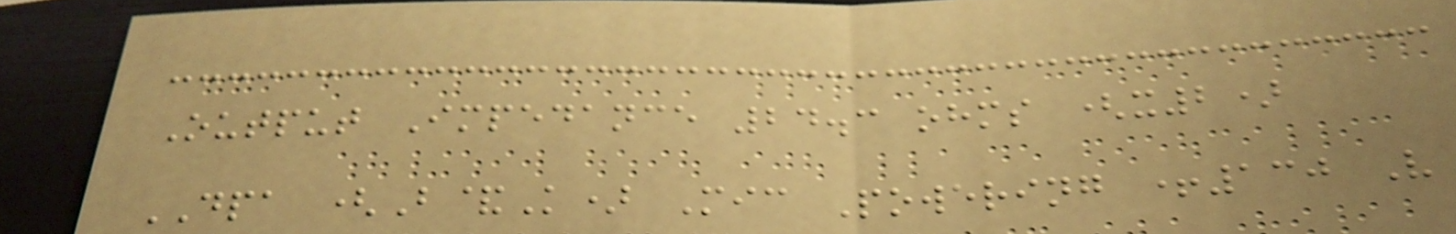Output Impedance 24.3 ohms (x2)
DPA (B&K) Mic Powering +130 V
